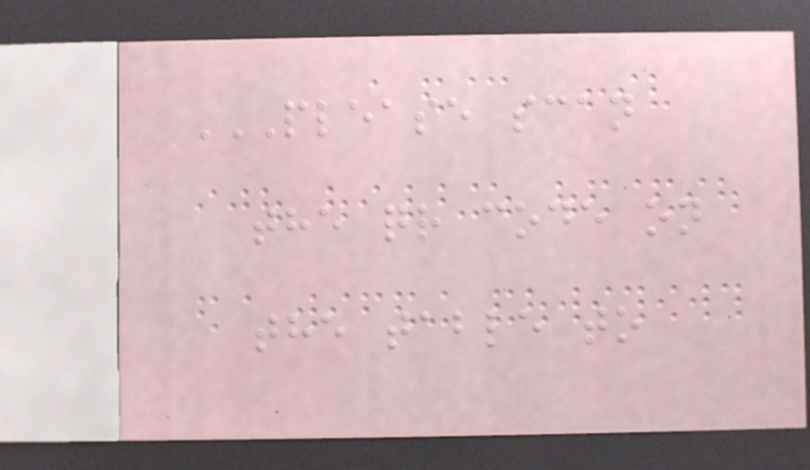PLEASE SCAN
THE QR CODE ON
THE TABLE TO
